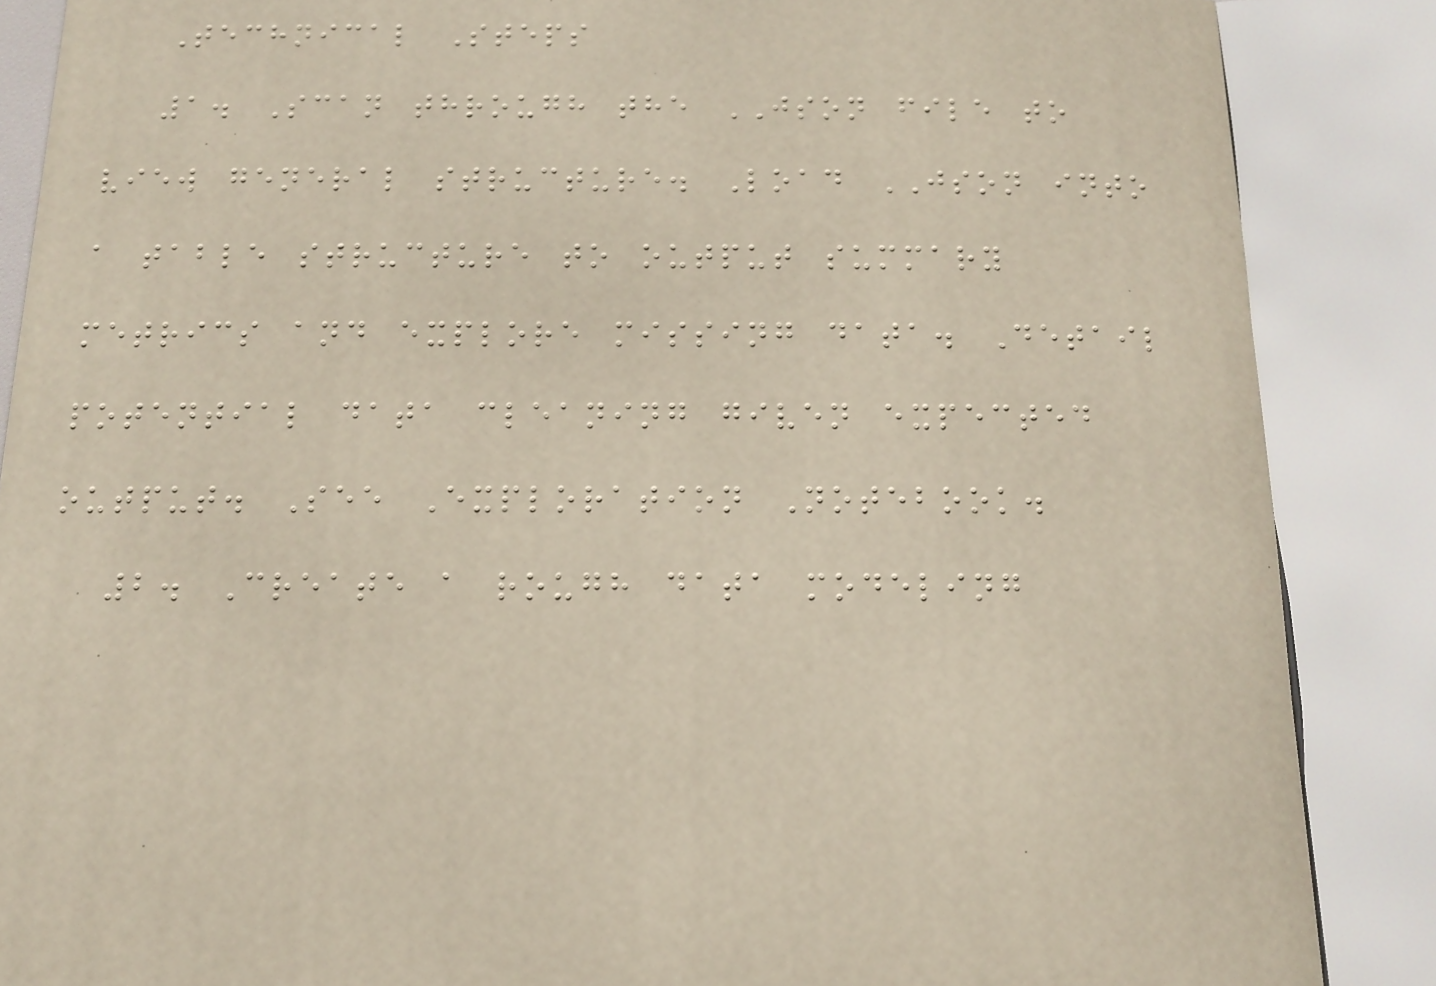Technical Steps
1. Scan through the JSON file to
view general structure. Load JSON into
a table structure to output summary
metrics and explore missing data. Detail
potential data cleaning given expected
output. See Exploration Notebook.
2. Create a rough data modeling
